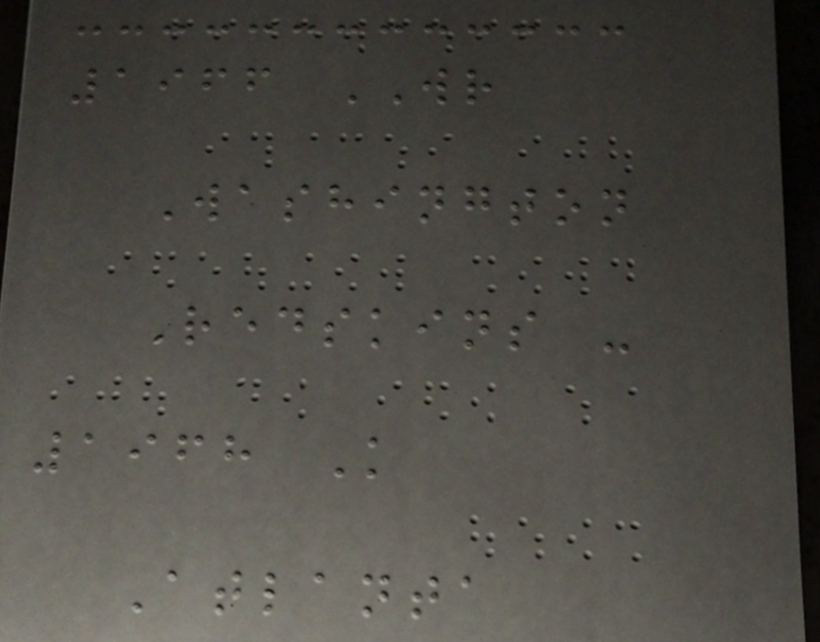1966 WR
Washington
Redskins -
1968 K
Atlanta
